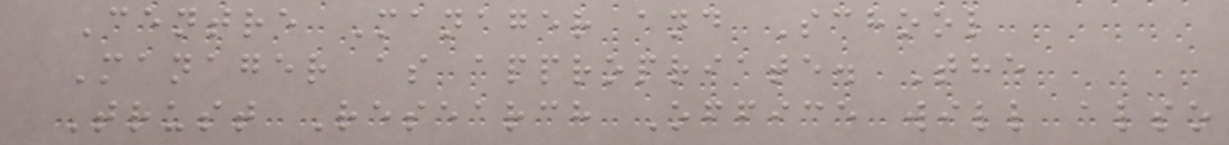Centre Manager and School
Manager as appropriate. The
Trust Research Office will also
